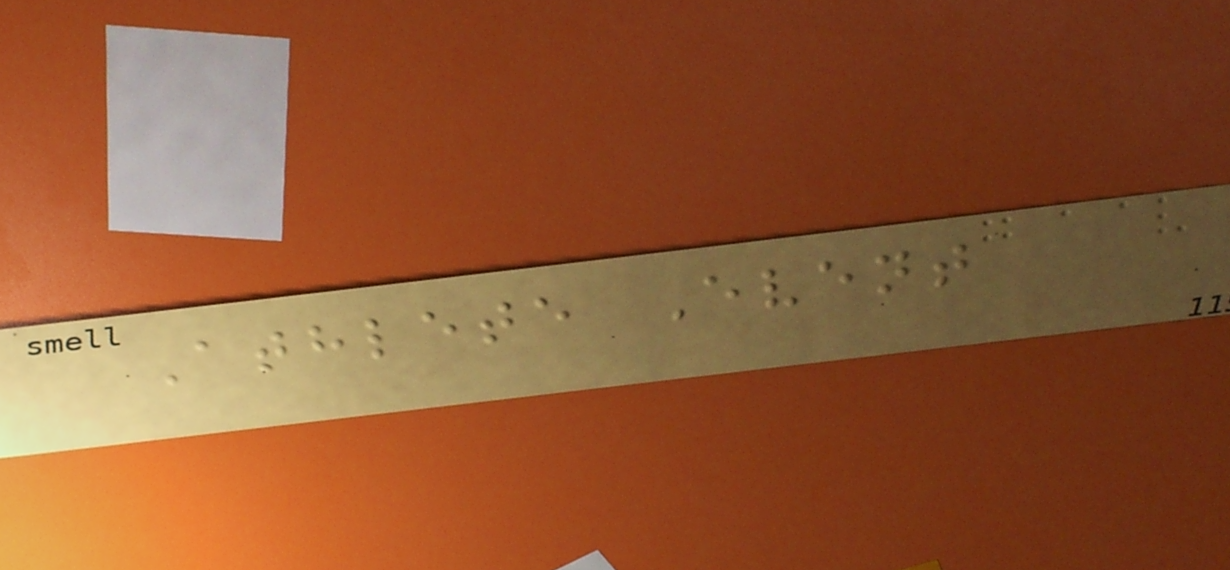Athlete Event
